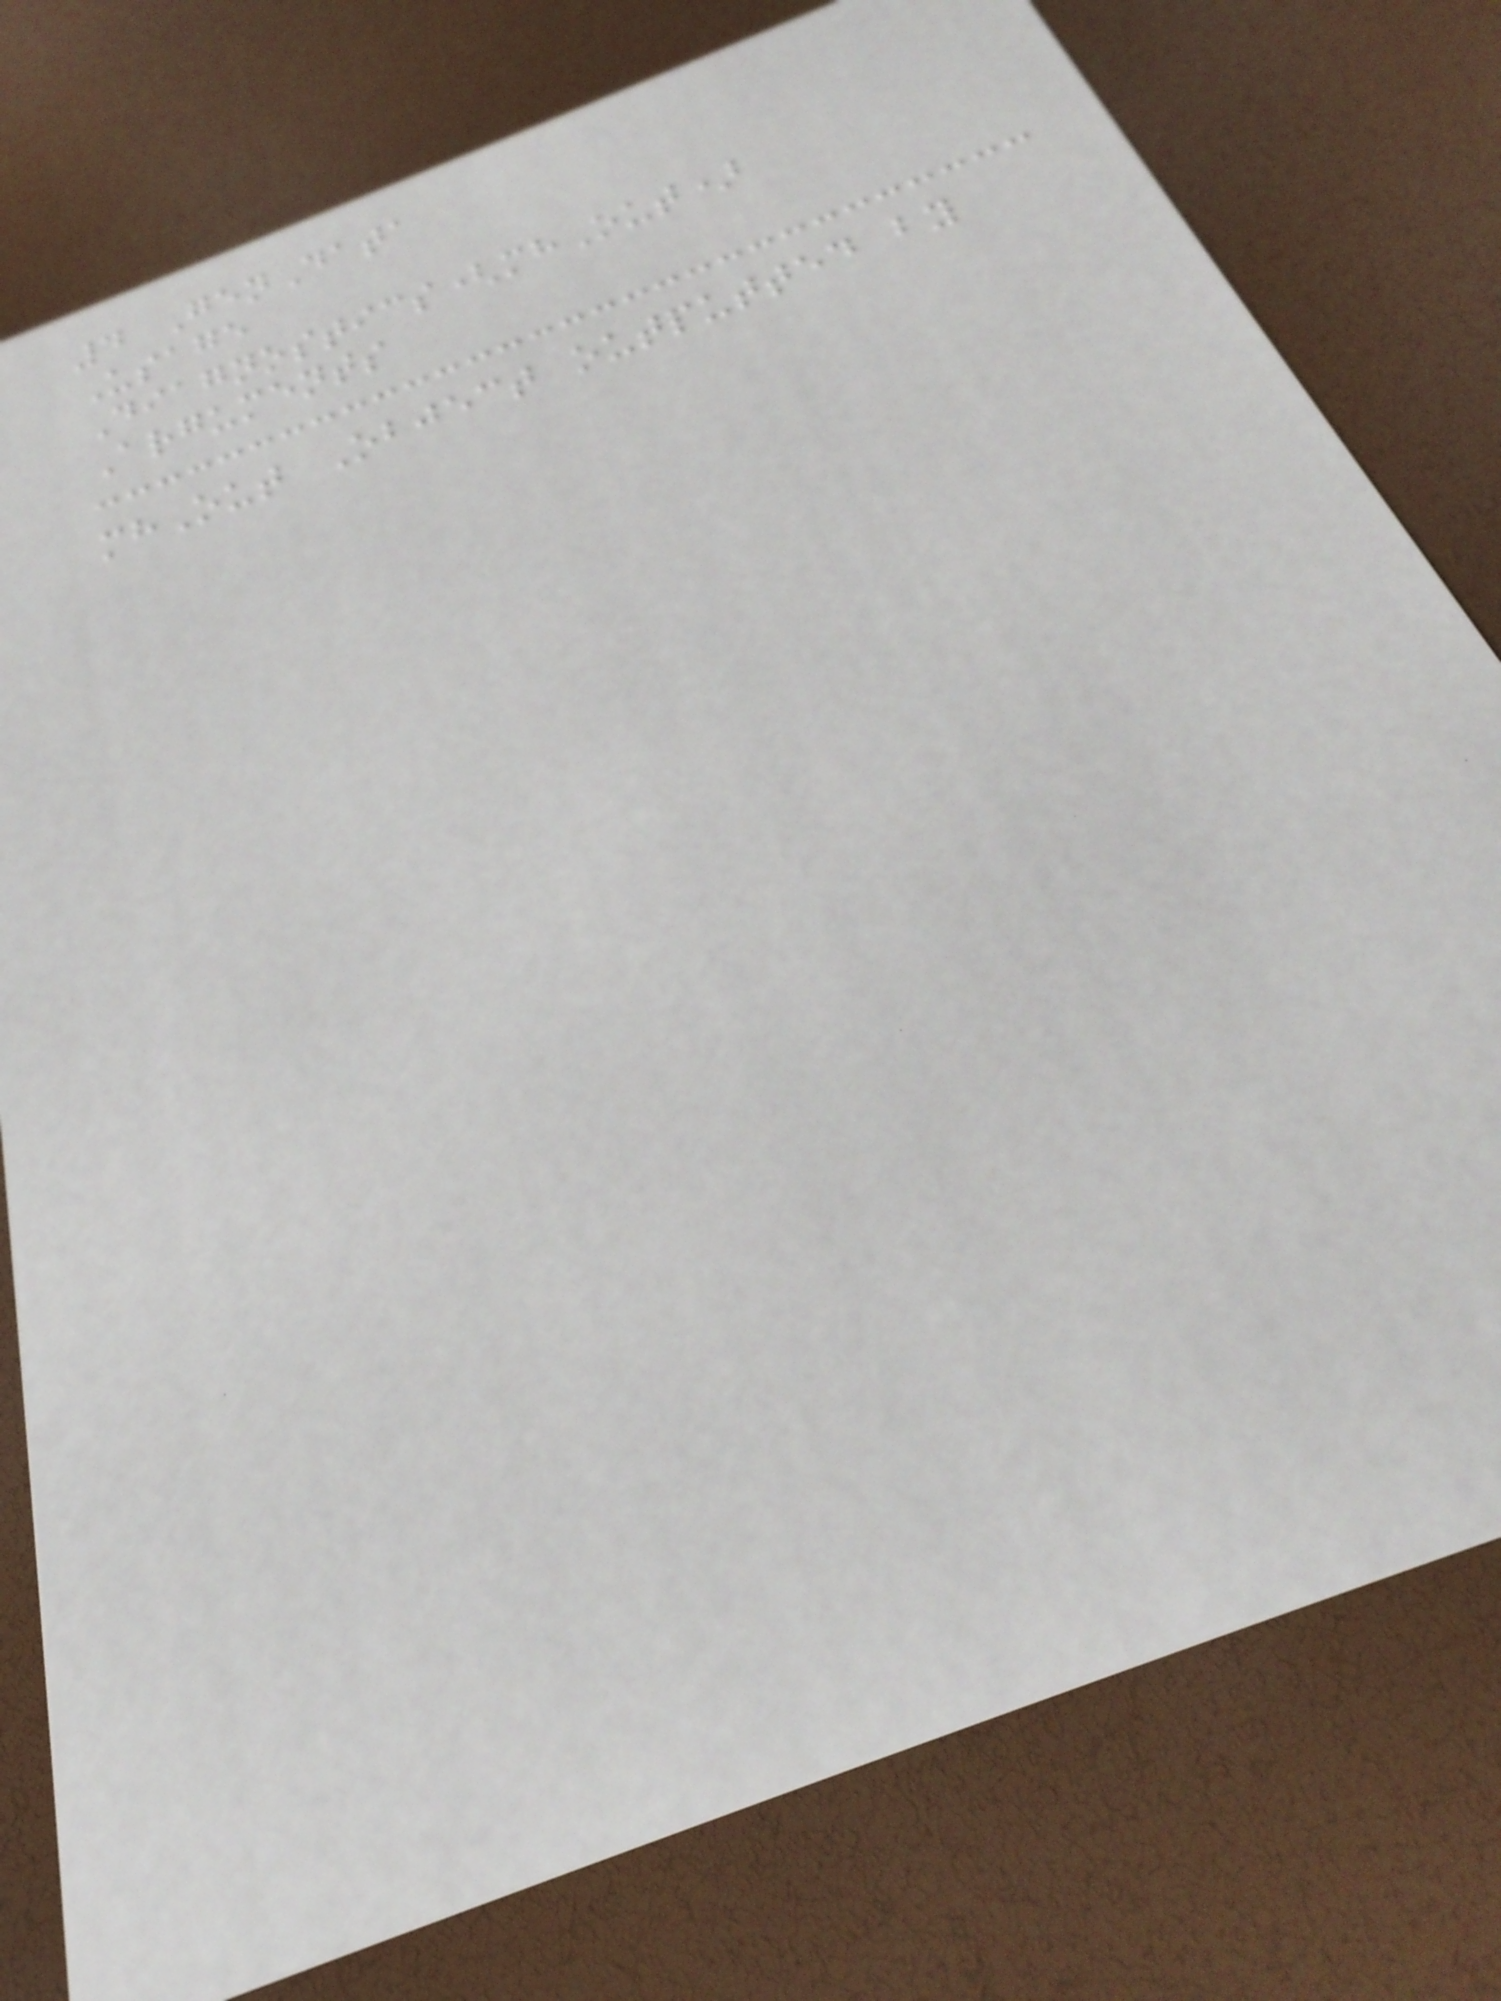4 GenData
Usage
Diagnostics(mhOut)
Arguments
mhOut Object outputted by
